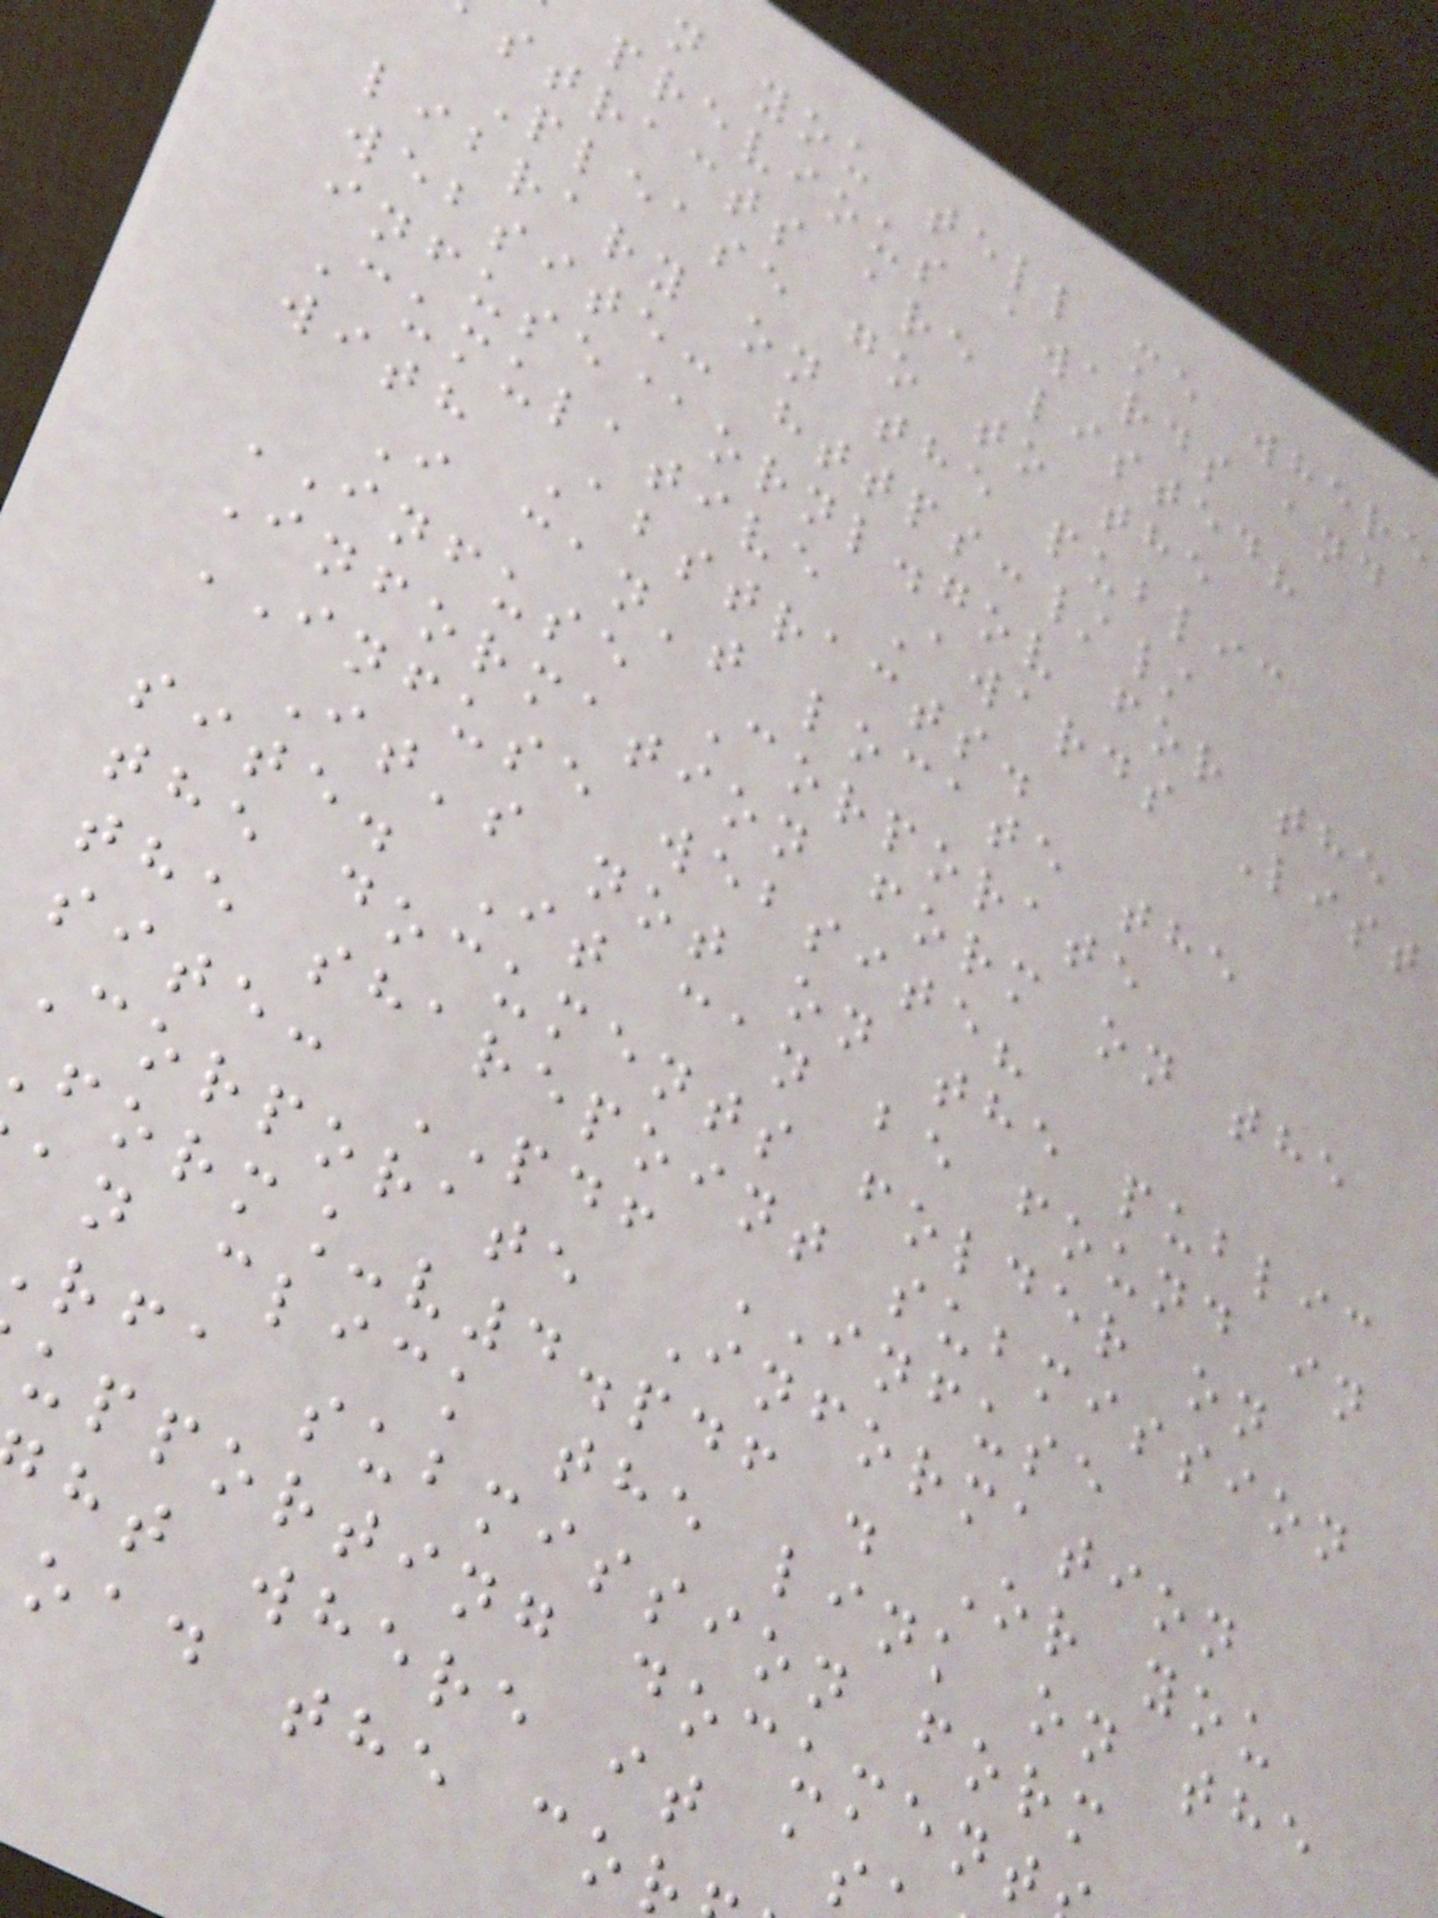n you tell me where
previous awards and
stracts are listed?
Please go to the
library on the public
website: https://
infuse@ornl.gov for the
Cumulative Awards List
with Abstracts.
I can't locate the
INFUSE Corporate
Information form on the
INFUSE website?
It's not on the public
site. It can be found in
the documents folder on
the sharepoint submission
site: PDF INFUSE
Corporate Information
form_v4.pdf . Or you
an click the link on the
rfa submission form
upporting document
ht where it as
oad the co
